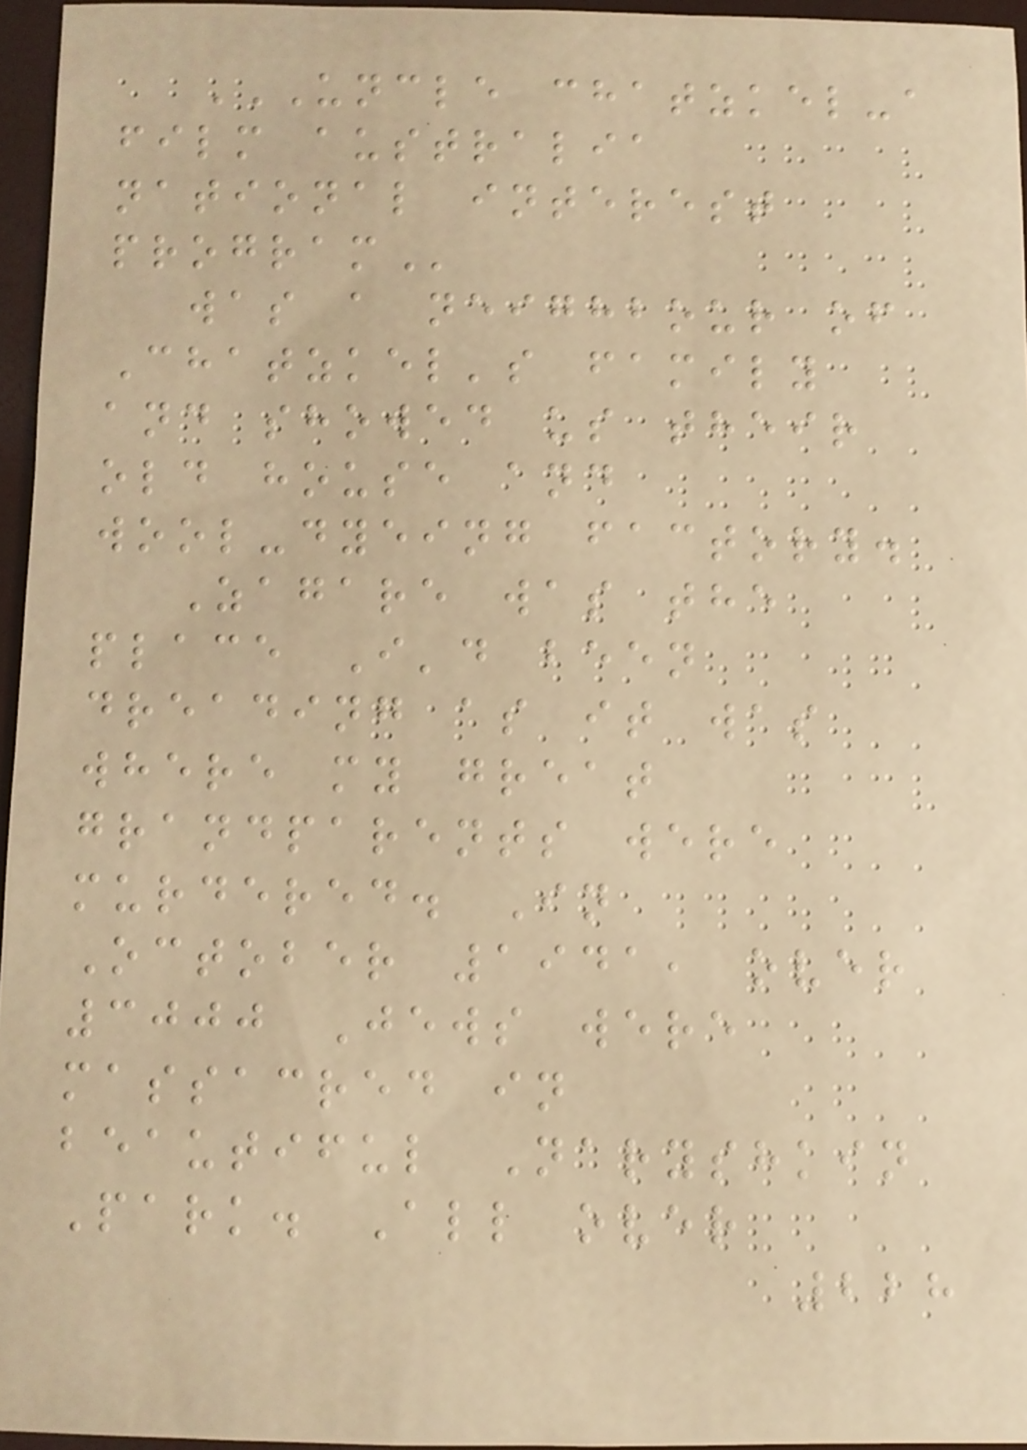UNCLE CHATZKEL-A
FILM AUSTRALIA
NATIONAL INTEREST
PROGRAM
was a neighbour of
Chatzkel's family
and showed us their
old house and
wool-dyeing factory.
Zagare was the
place I'd been
dreading as it was
where my great
grandparents were
murdered. In
October 1941, over
3000 Jews were
massacred in
beautiful Naryshkin
Park. All over
228
